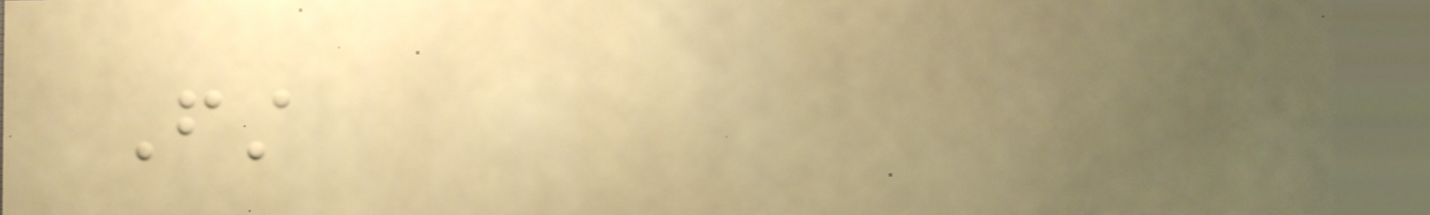First
